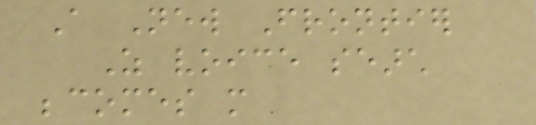A New Frontier
As voice search
becomes more
